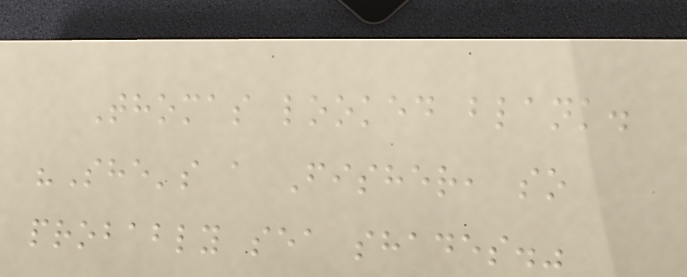Thomas looked blank.
"She's a Fisher, so
probably sea shades."
